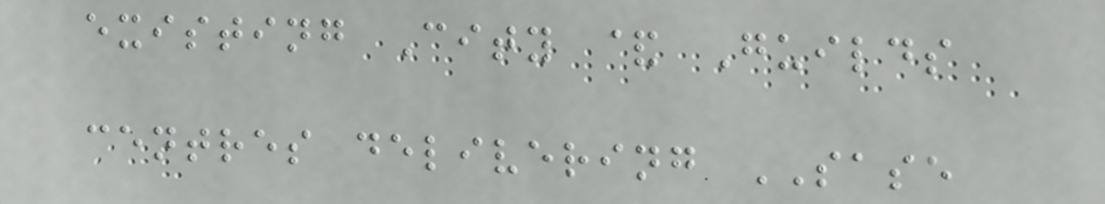existing City & Guilds
centres delivering SASE
